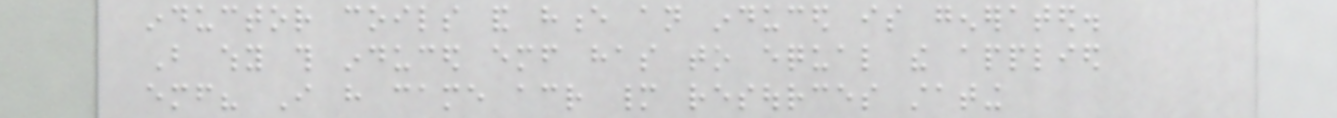inductor coils and hence an induced is generated.
But why this induced emf has to equal the applied
emf? I have came across many resources stating
